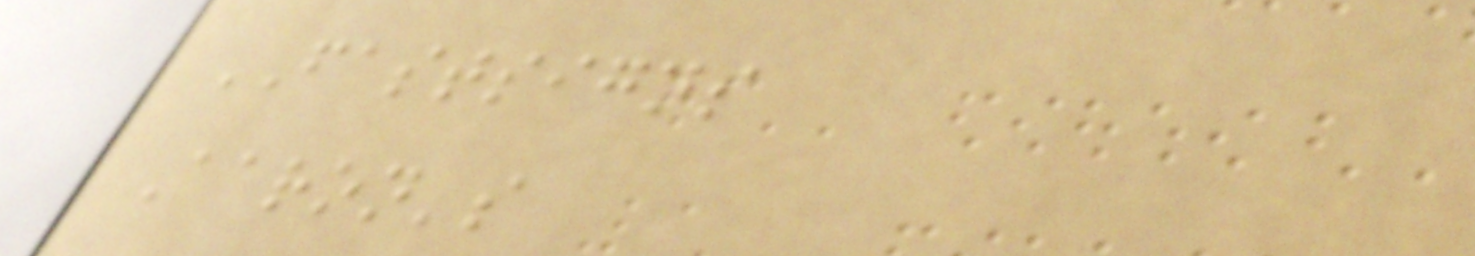FASTSIGNS
Aaron's
